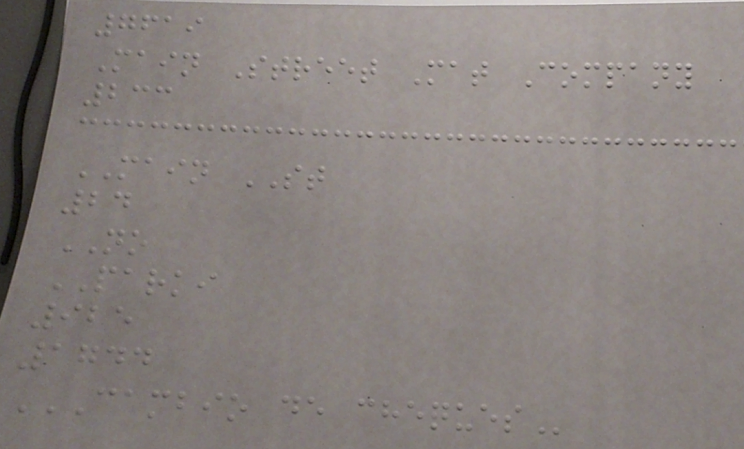7619
Main Street Mat Company
233
MAIN ST
24
NO
PARKI
925
1744
CAMBIO DE CHEQUES
